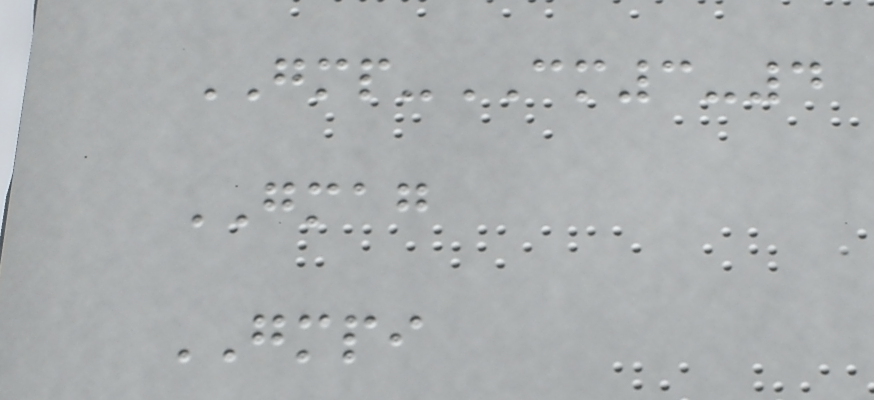GMP-CM3-4
GMAG
GMPI
